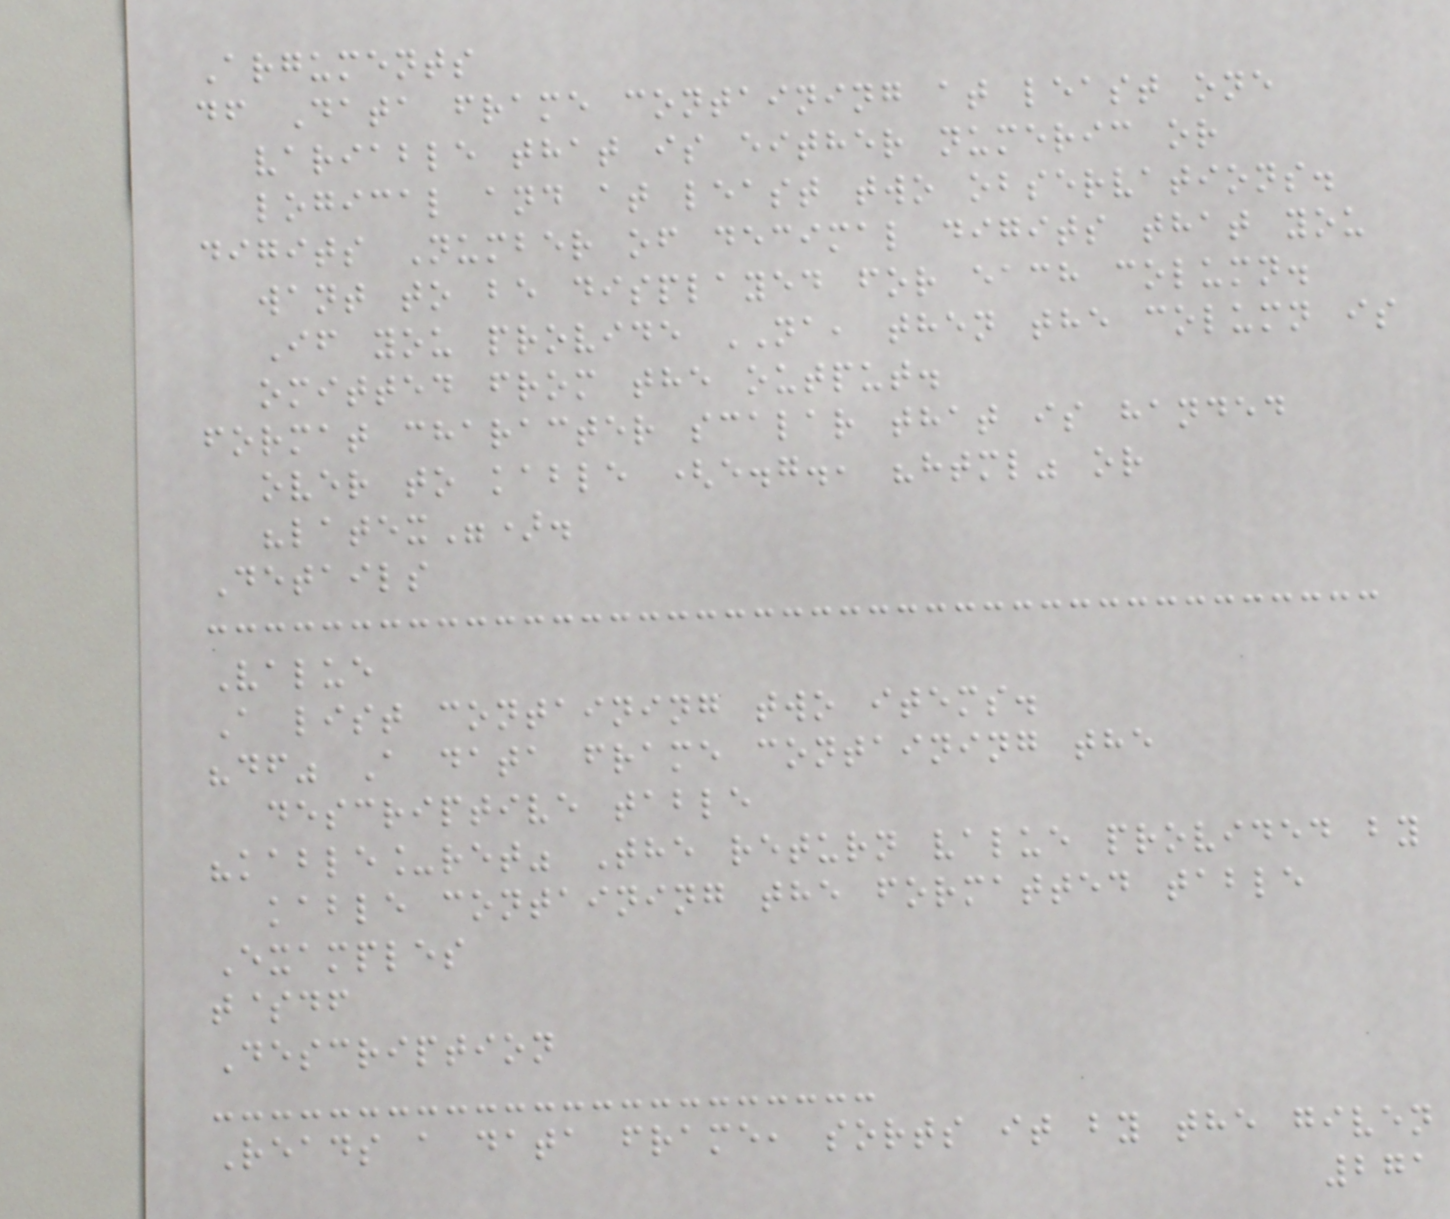Arguments
df Data frame containing at least one
variable that is either numeric or
logical and at least two observations.
digits Number of decimal digits that you
want to be displayed for each column.
If you provide NA, then the column is
omitted from the output.
format character scalar that is handed
over to kable (e.g., "html" or
"latex").
Details
Value
A list containing two items.
"df" A data frame containing the
descriptive table
"kable_ret" The return value provided by
kable containing the formatted table
Examples
t$df
Description
Reads a data frame, sorts it by the given
271
